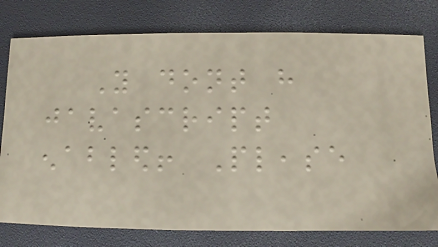You dont have
javascript
enabled! Please
